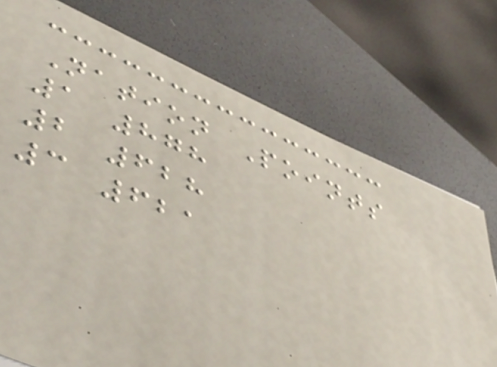Nation Points
1 878
2 628
3 621
